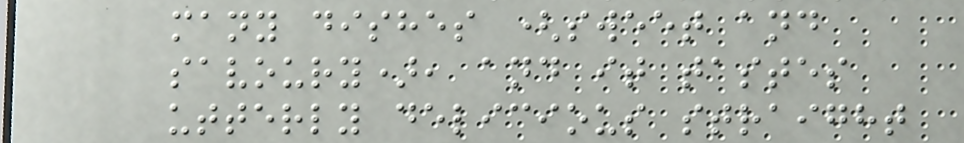many dishes (sweet and
savoury), and it tastes
utterly delicious straight
